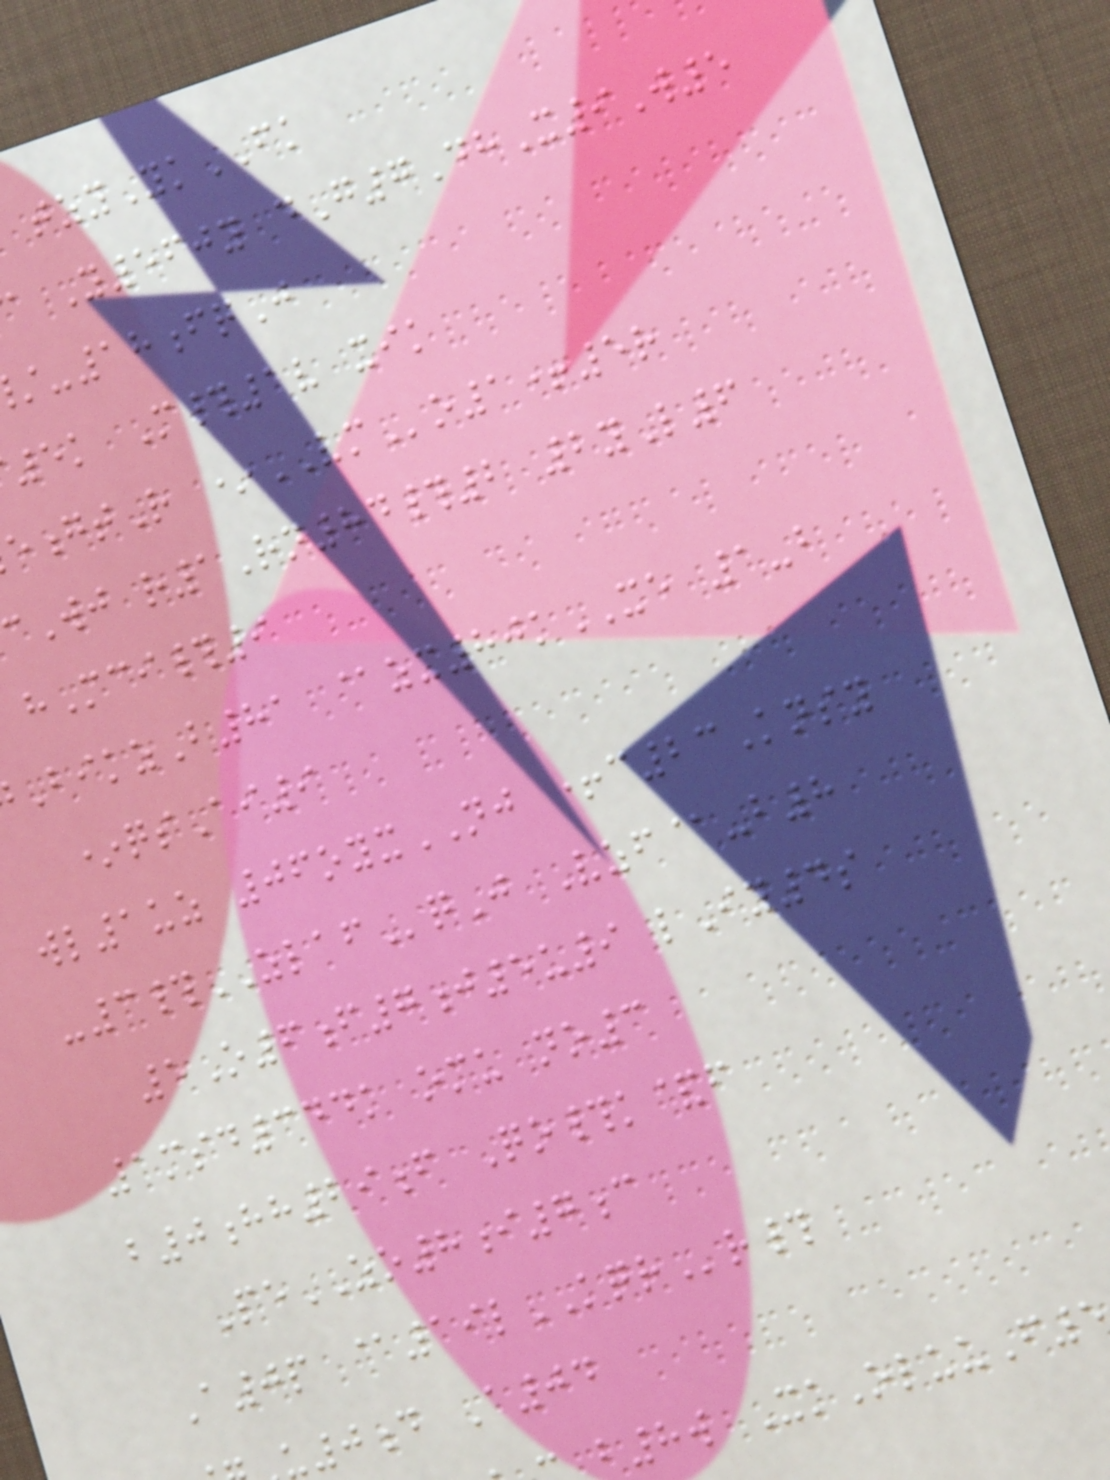tzyYkFK
Y560y dG7DhX9W5
-18fqJ
5k M#1v xik
gtR *VMo1+5r
Wj r1Rn84#2 2yL6
hMci#9
BikzB81 @zx80kXE 1-b
*qsAi9
wl1uz 06oyxNJ +c23Knsy
-3#ZLAFqJ Vzf@-b8
5O6f7j5u9 lIy4s
1msd344k omu no3
b0hh29f Qo#k&f
PeZO8i7c
A0p @19lKQRr#
u0d A04
b8w XkOluuF5
